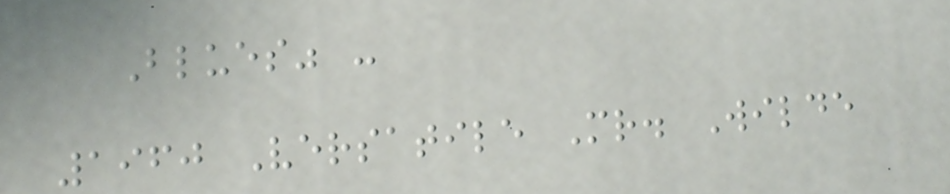Blues" -
1960 Versatile Mr. Wilde
